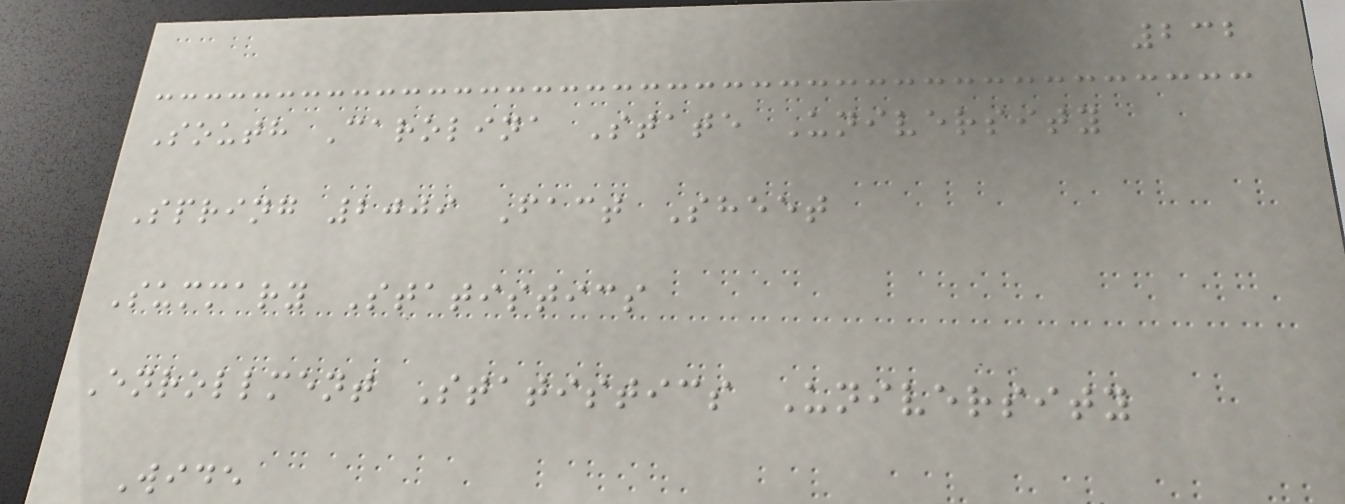232
South Carolina State University
Spring 2009 Fact Sheet
Summary Statistics
Enrollment Statistics University
Wide
